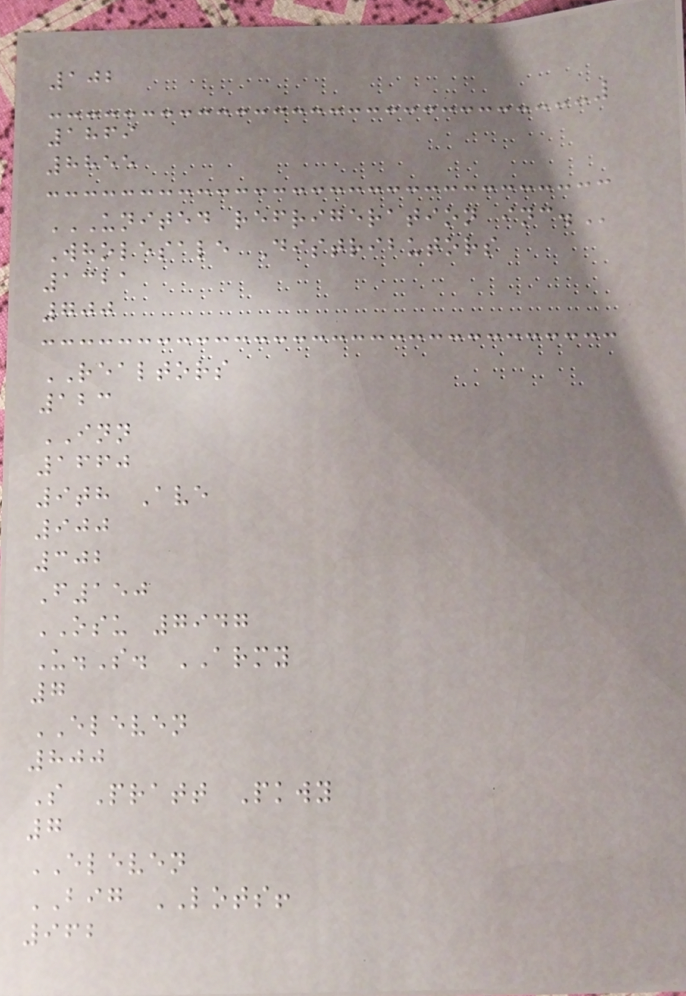102
1869
8855
UNITED REFRIGERATION INC.
Wholesale Distributors
1321
700
REALTORS
123
INN
1660
9th Ave
900
302
F150
OSU 7947
U.S. ARMY
7
ELEVEN
800
S Pratt Pkwy
7
ELEVEN
BIG LOTS!
962
